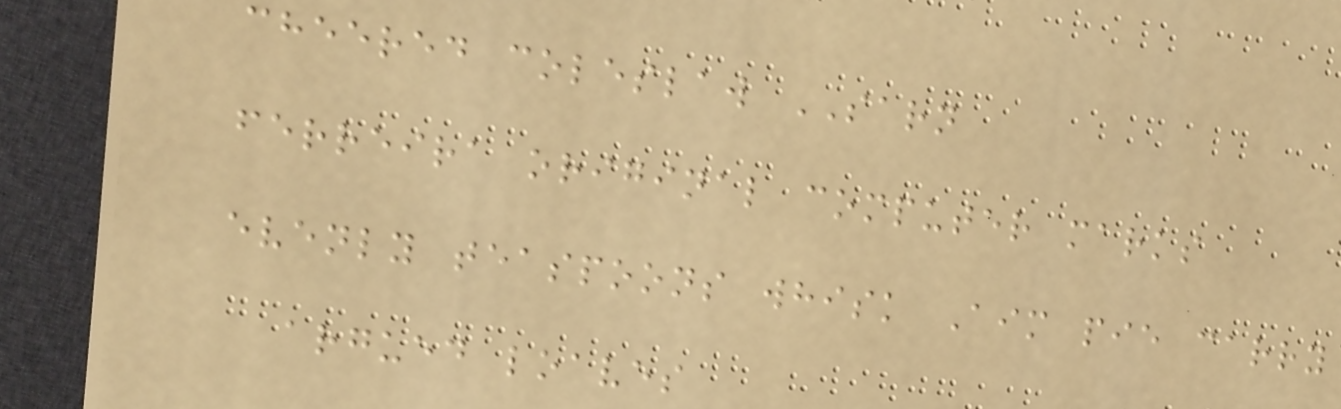cheered coleslaw SARN
ferreira original computer marks
evenly teaspoons whisk Aim pie carry
argued loaves
